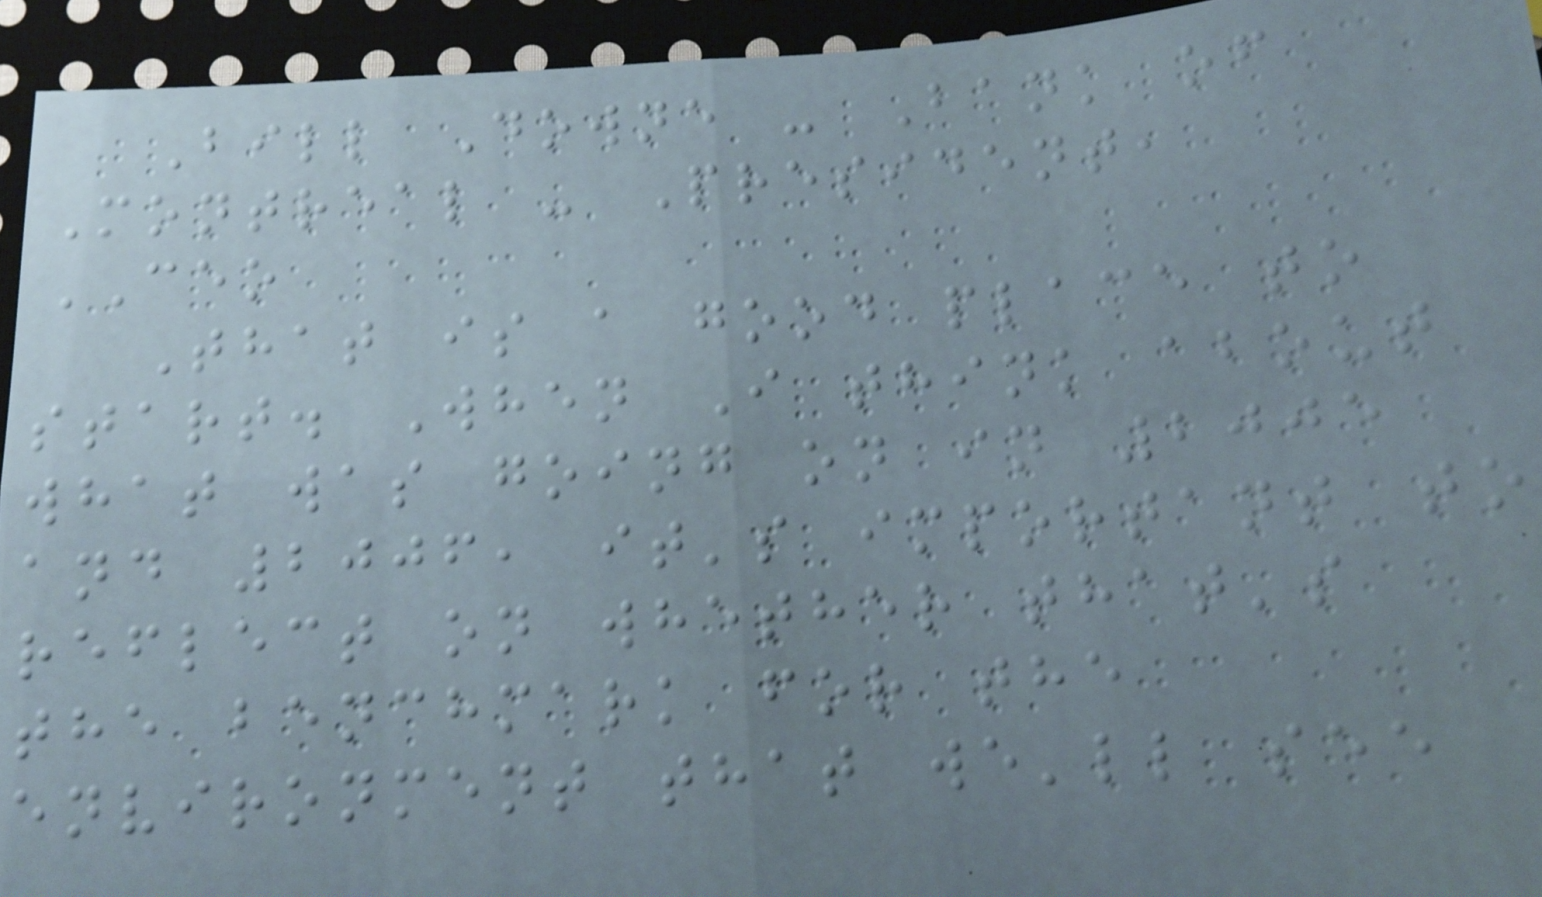Bill Downe - Bank of
Montreal - President,
CEO
That is a good place to
start. When I think about
what was going on in 2005
and 2006, it's important to
reflect on whether that's
the benchmark for the
environment that we'll see
